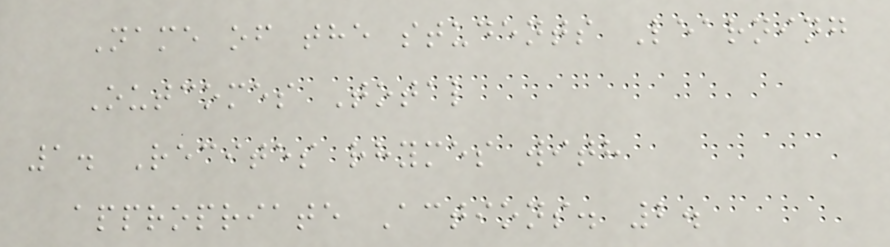Name of the students Learning
Outcomes Total
1. Recites rhymes with
appropriate Actions. 2.
